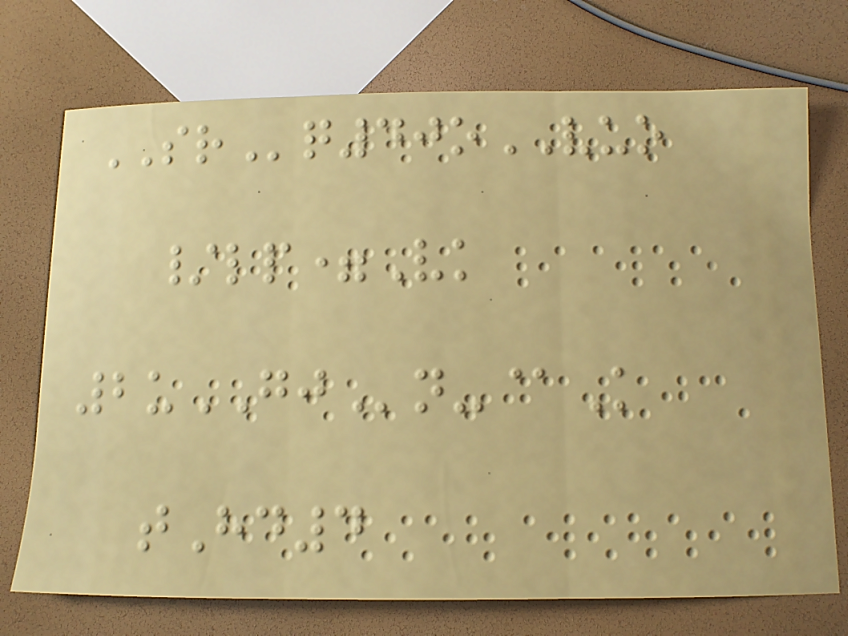SRq40oVUO
/lp=Vk
2uGJn-@K
tHd4
